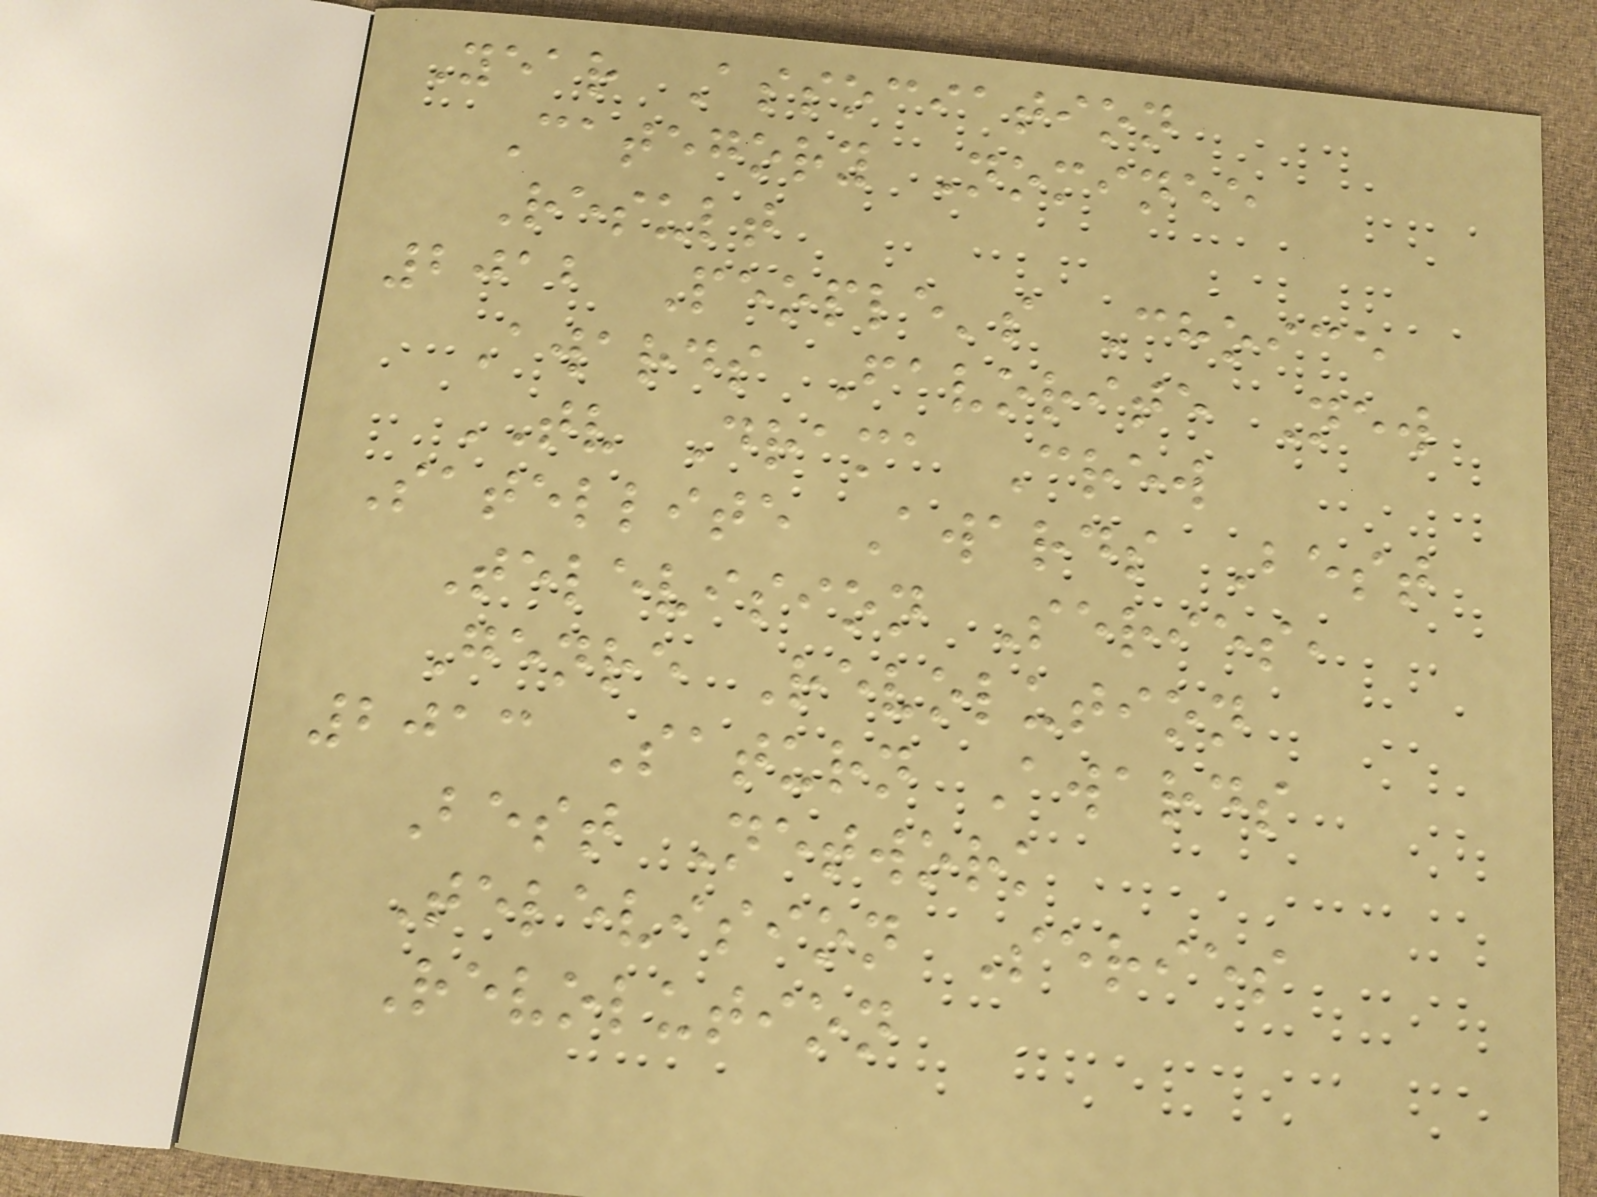Year Association
Category Nominee
Result
2012 People's Choice
Awards Favorite New
TV Drama Crew
Satellite Awards Best
Television Series,
Genre Revolution
2013 Saturn Awards
Best Network
Television Series
Revolution
